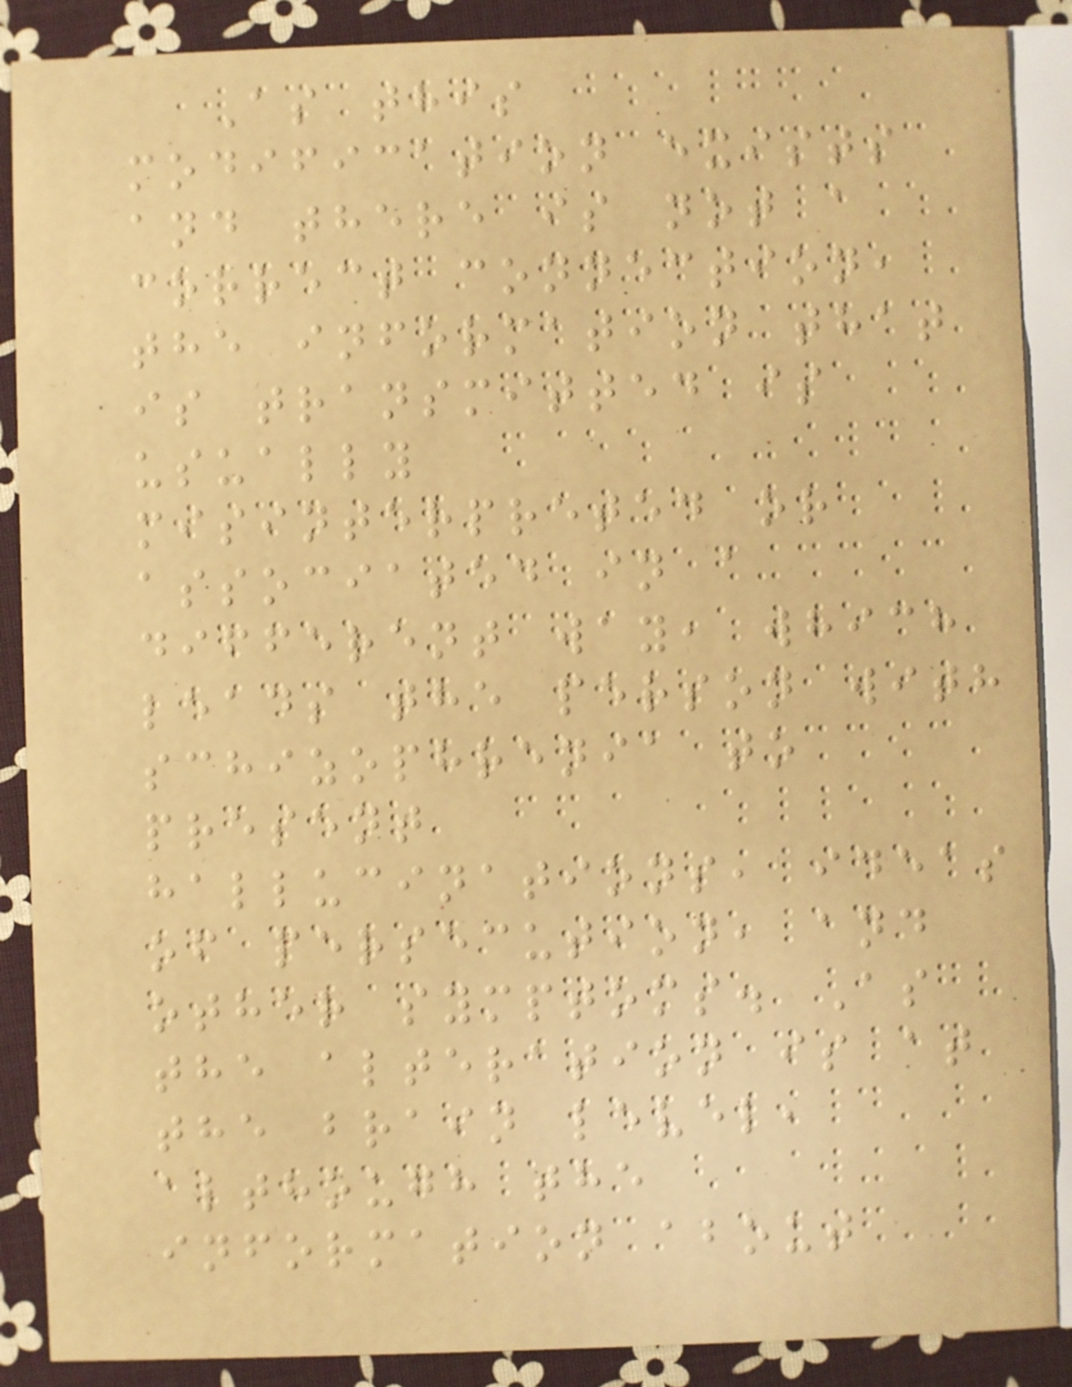As this
modification exists
and there is not a
correct connection,
the information that
is transmitted is
usually
misinterpreted or
associated in a
different way, which
leads the person with
schizophrenia to
present
hallucinations, ideas
of persecution, and
other symptoms. As
the alteration is at
the brain level,
although the
information about
